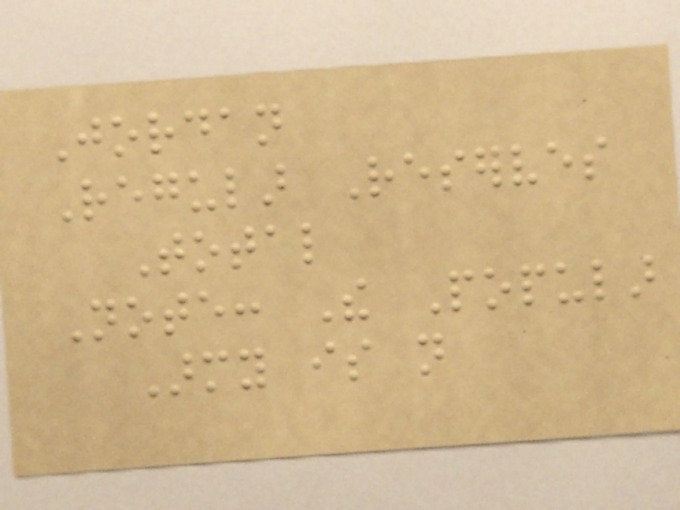Jordan
Regular Reserves
Total
Note: The Popular
Army is not
